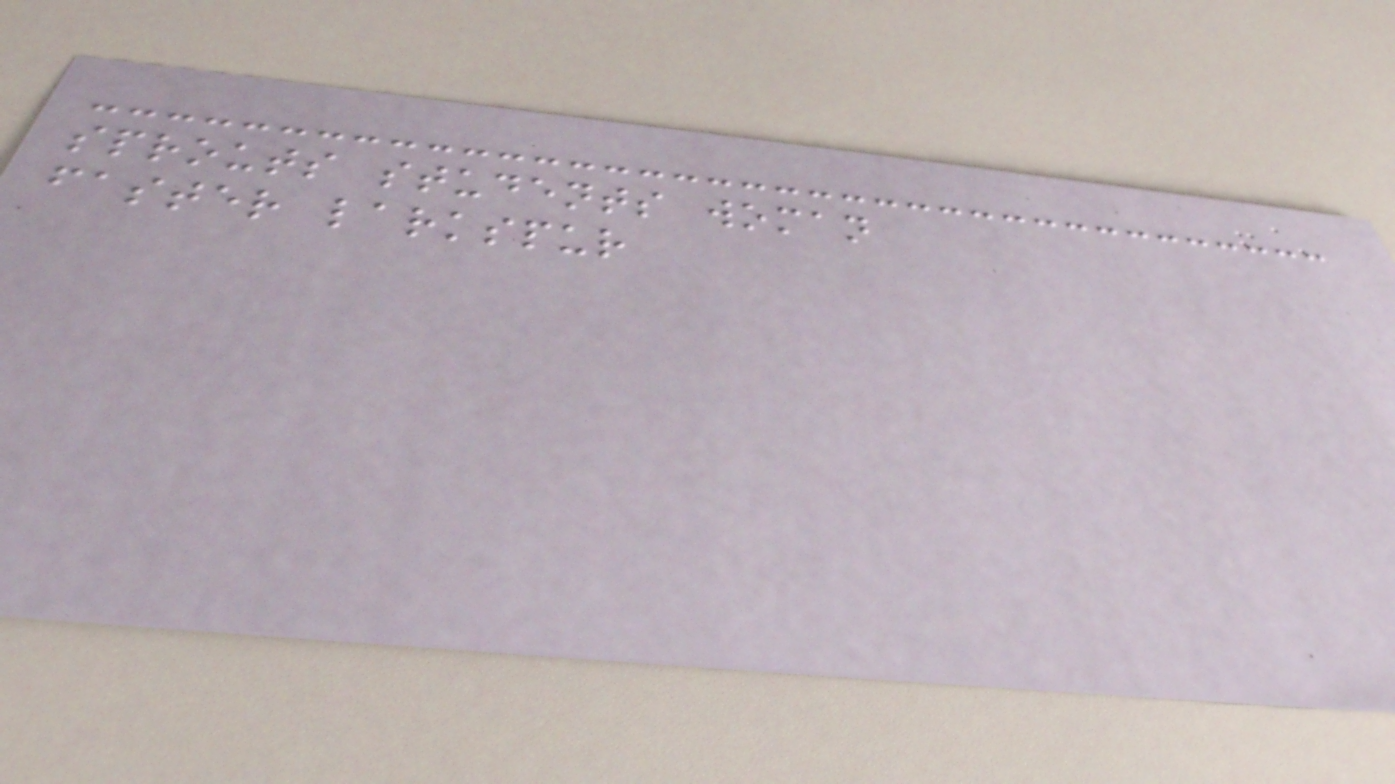sprouts students woman
faster larkspur
